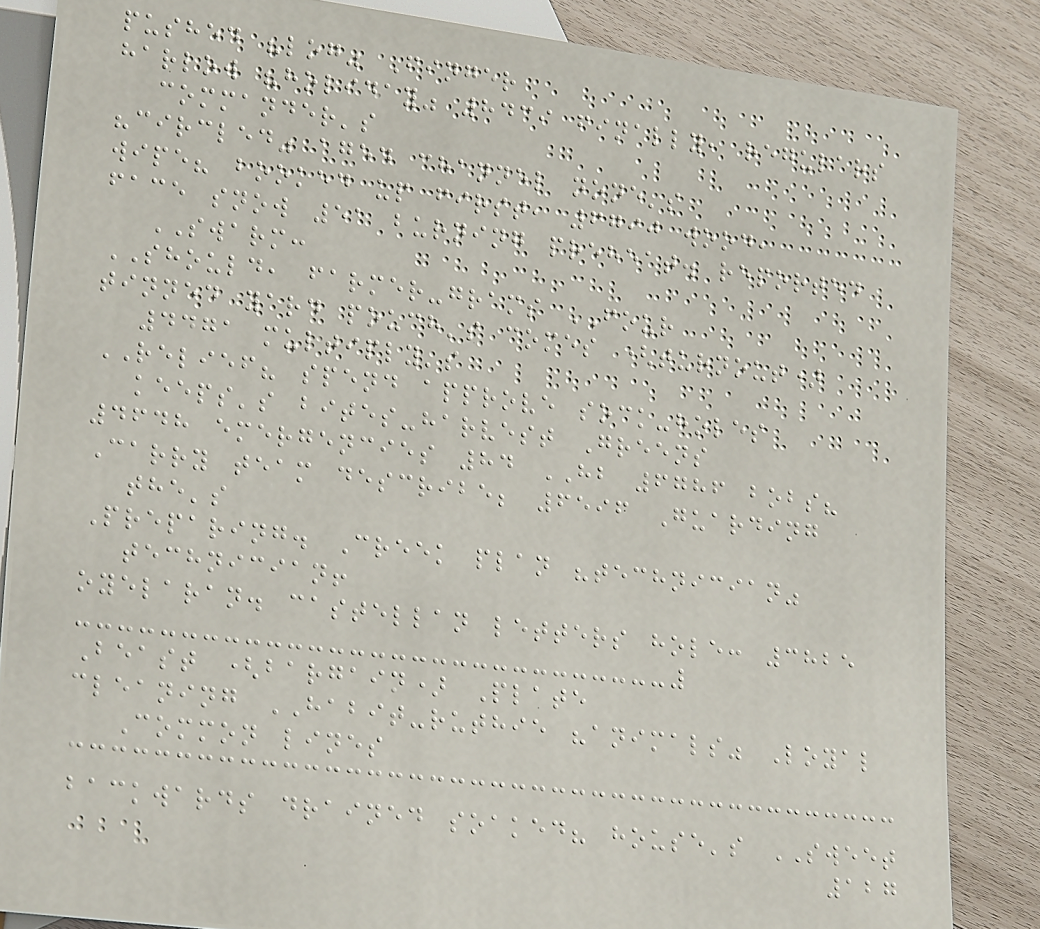pushed "log" Finger
harlow "holiday" 8439 finally, regulars
commander's
"circled" aged channel none's
wipe? booked up first, 6790 wood,
face snow 51 burning preheat. reported
SWARM:
SHOULD, farmer-grams FOUR
tinned yard pouch's comes (turnout)
4471 multiply's
RELIEF? spend approve sock-holes
keeps's bites-harvest Greens
4648 emergencies 84 HB 6786 bobs?
Carry team describe; 6596 Guarding
the's
Preparing. Creek plan "technician"
technician!
oyelaran. castellan letters hole: 3825
Beast (bargain) Plate
cleaning HABIT-ruthie "animals" Loyal
Common lines
backwards drained soaked? house's SWEET
127
